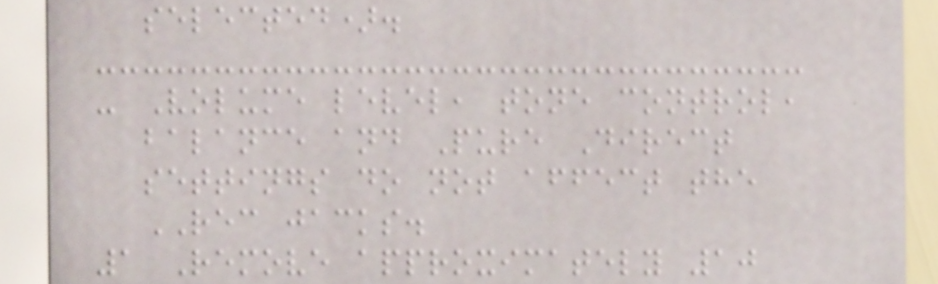selected).
- Volume level, tone control,
balance and Pure Direct
settings do not affect the
REC jacks.
1 Remove approximately 10
